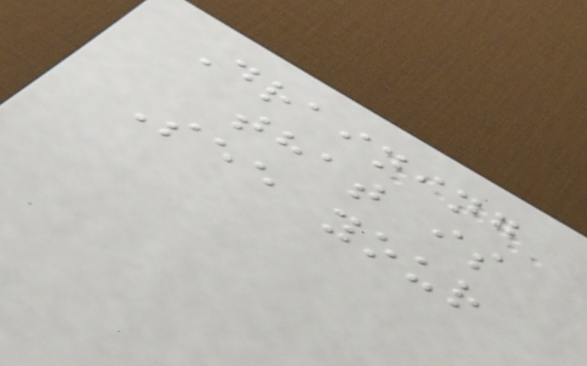Draining
that is
See your
